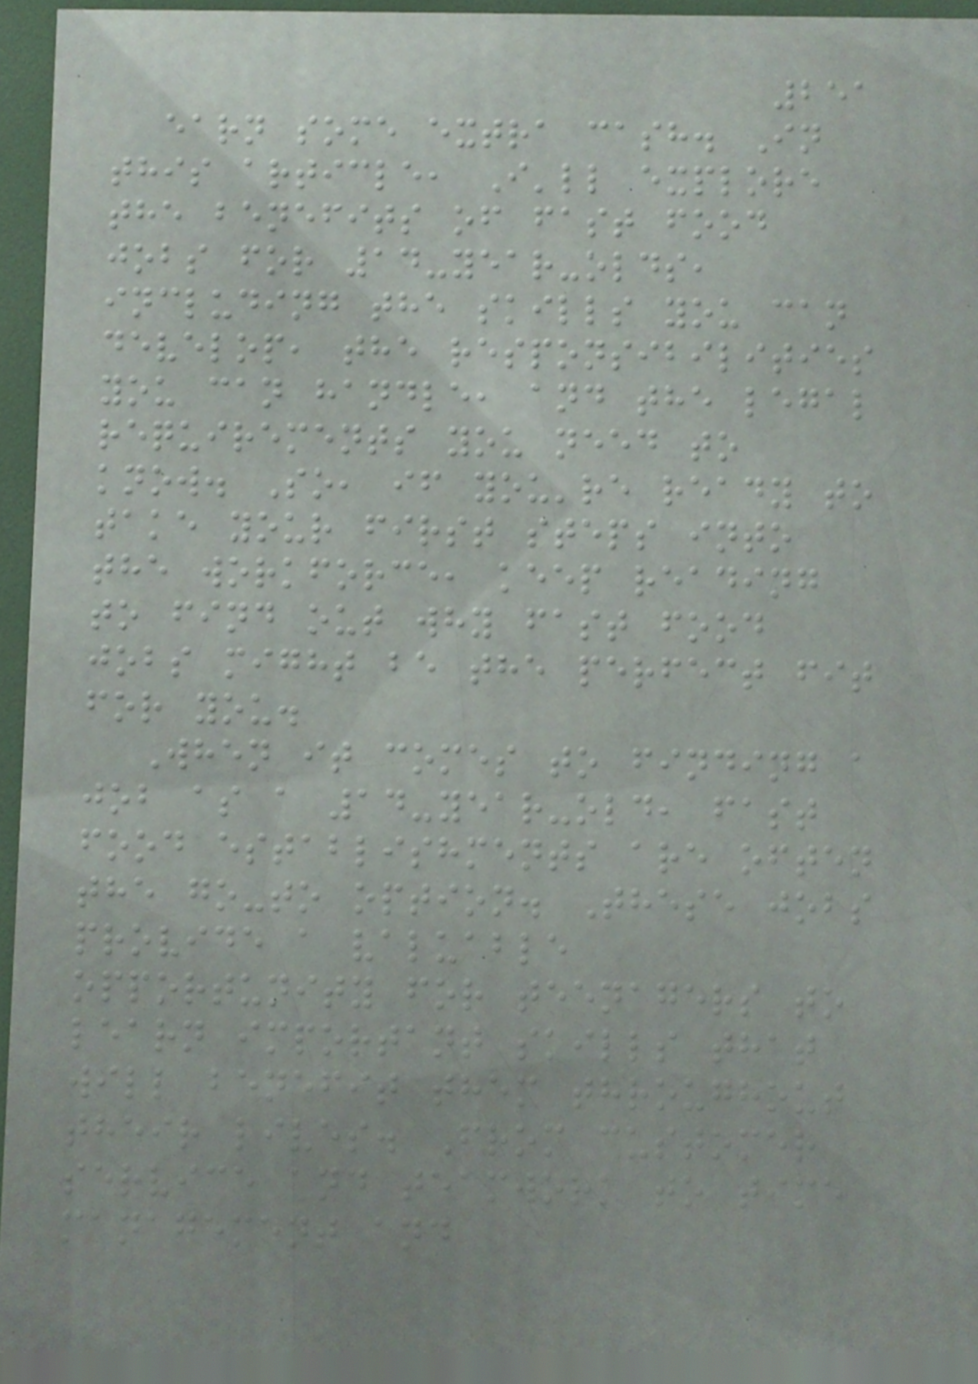251
earn some extra cash. In
this article, I'll explore
the benefits of fast food
jobs for 14-year-olds,
including the skills you can
develop, the responsibilities
you can handle, and the legal
requirements you need to
know. So, if you're ready to
take your first steps into
the workforce, keep reading
to find out why fast food
jobs might be the perfect fit
for you.
When it comes to finding a
job as a 14-year-old, fast
food establishments are often
the go-to option. These jobs
provide a valuable
opportunity for teenagers to
learn important skills that
will benefit them throughout
their lives. From customer
service and teamwork to time
management and
